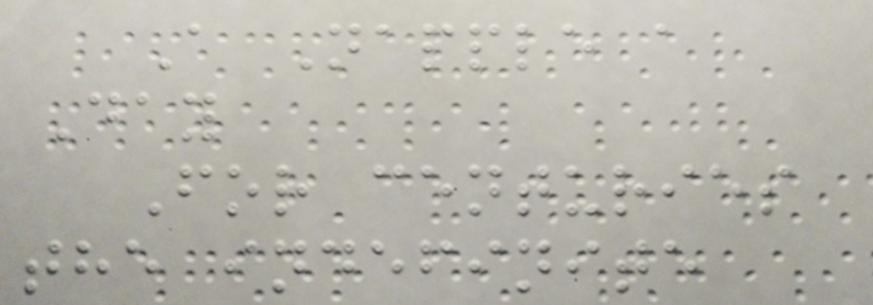A Napple a
Day
For centuries
the indefinite
